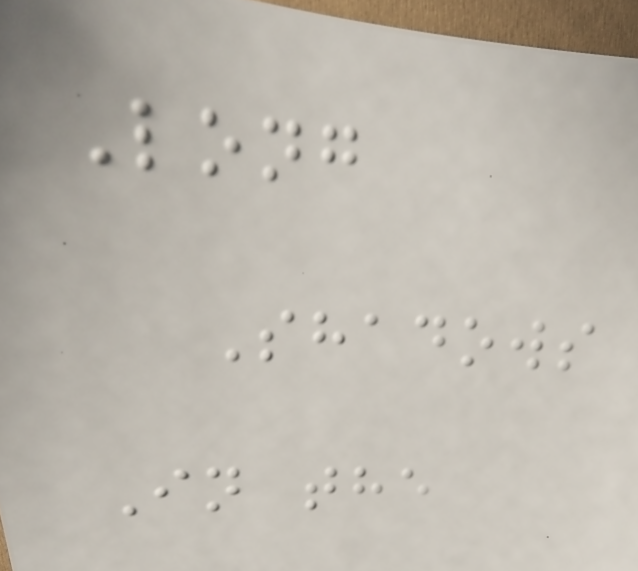Long
Shadows
In the
